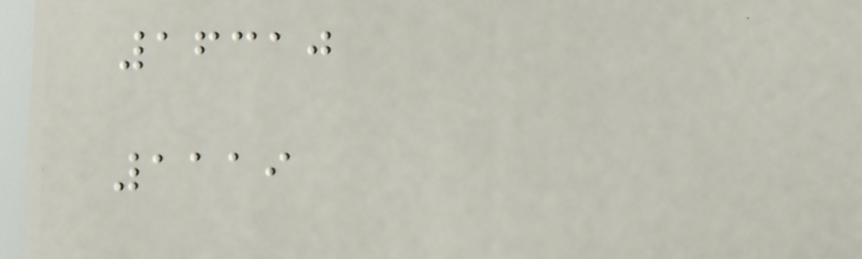16310
1119
